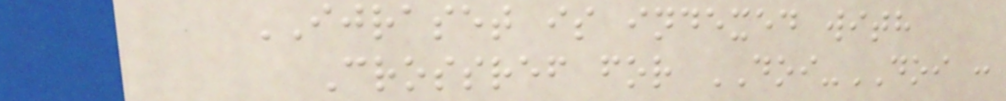IJRASET is indexed with
Crossref for DOI-DOI :
